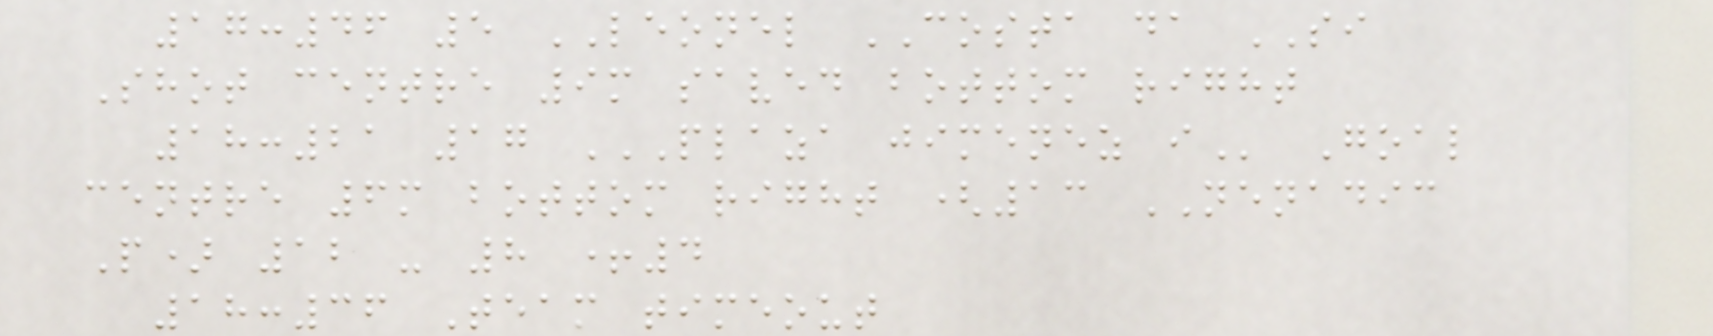17:46 5 LEONEL COSTA da SI
Shot centre 9m saved bottom right
18:21 17 PLAZA JIMENEZ I Goal
centre 6m bottom right (13 NENADIC
P) 12 - 8 +4
18:36 Team timeout
